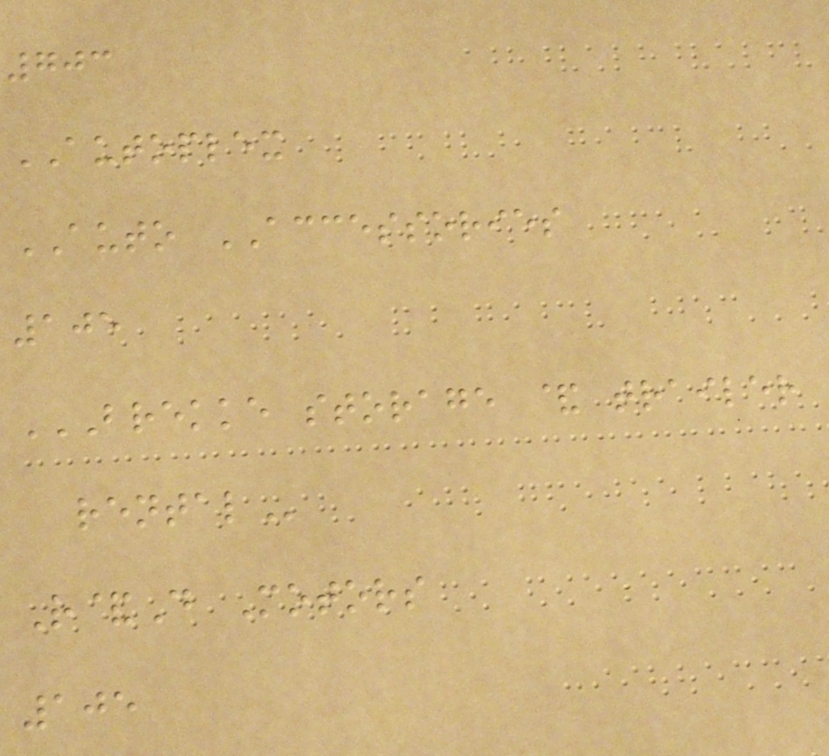703
AUTOPLEX
AUTO ACCESSORIES
105
BREKKE STORAGE & TRAILER
RENTAL
R&D Motors
105
